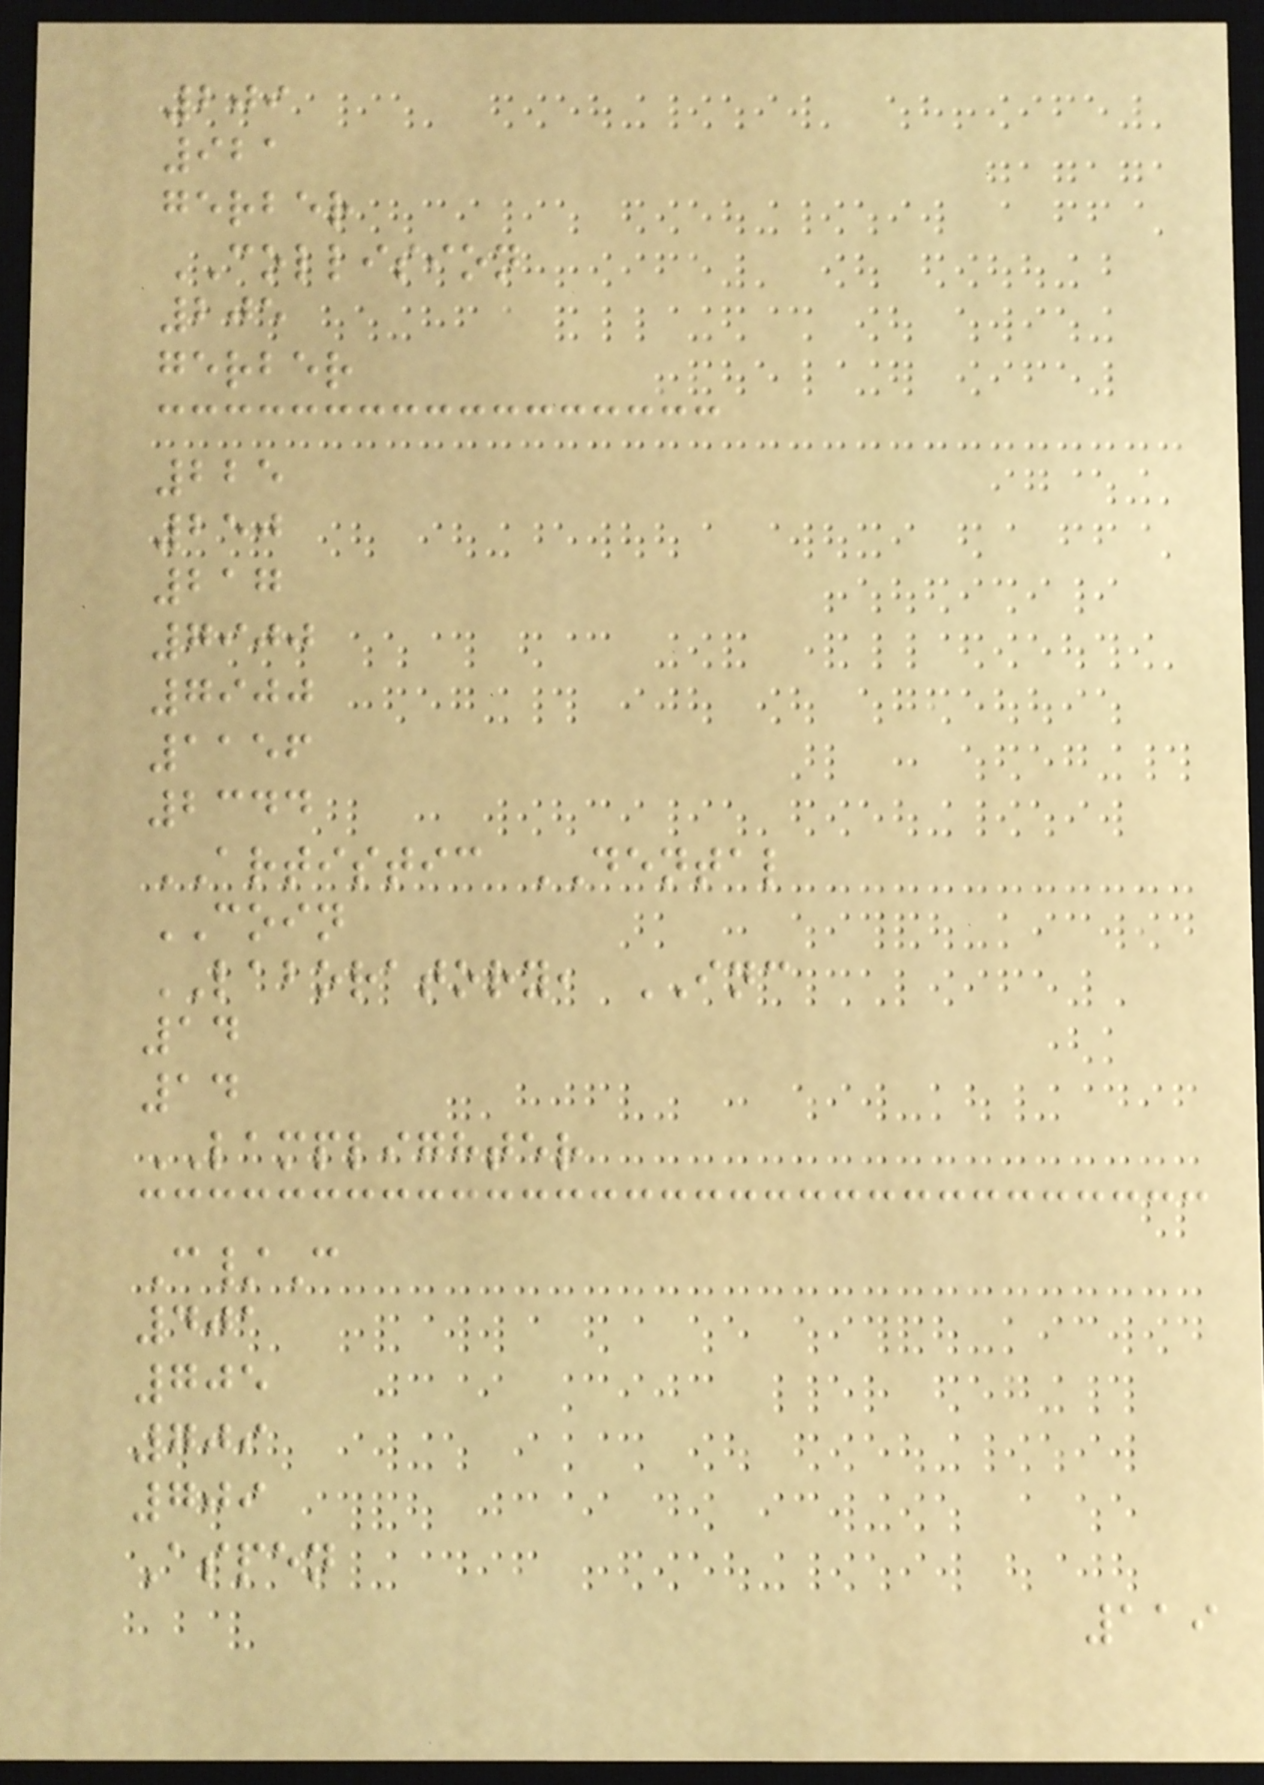209
921
gerber
COLLISION
205
gerber
225
250
217
7900
7900
1156
2344
ARTISTIC DENTAL
COIN
LABORATORY, INC
14
14
LAMPLIGHTER
C/C
401
705
709
709
Aspen
119
